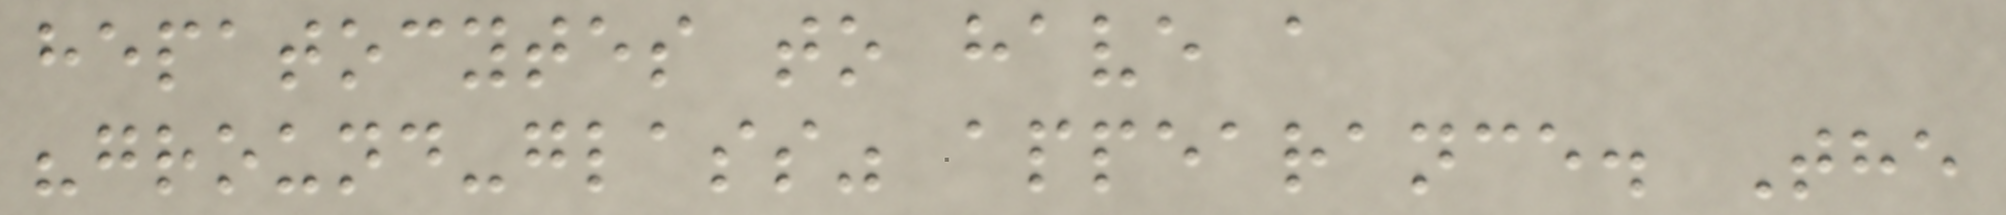hepatocytes to have a
"ground-glass" appearance. The
